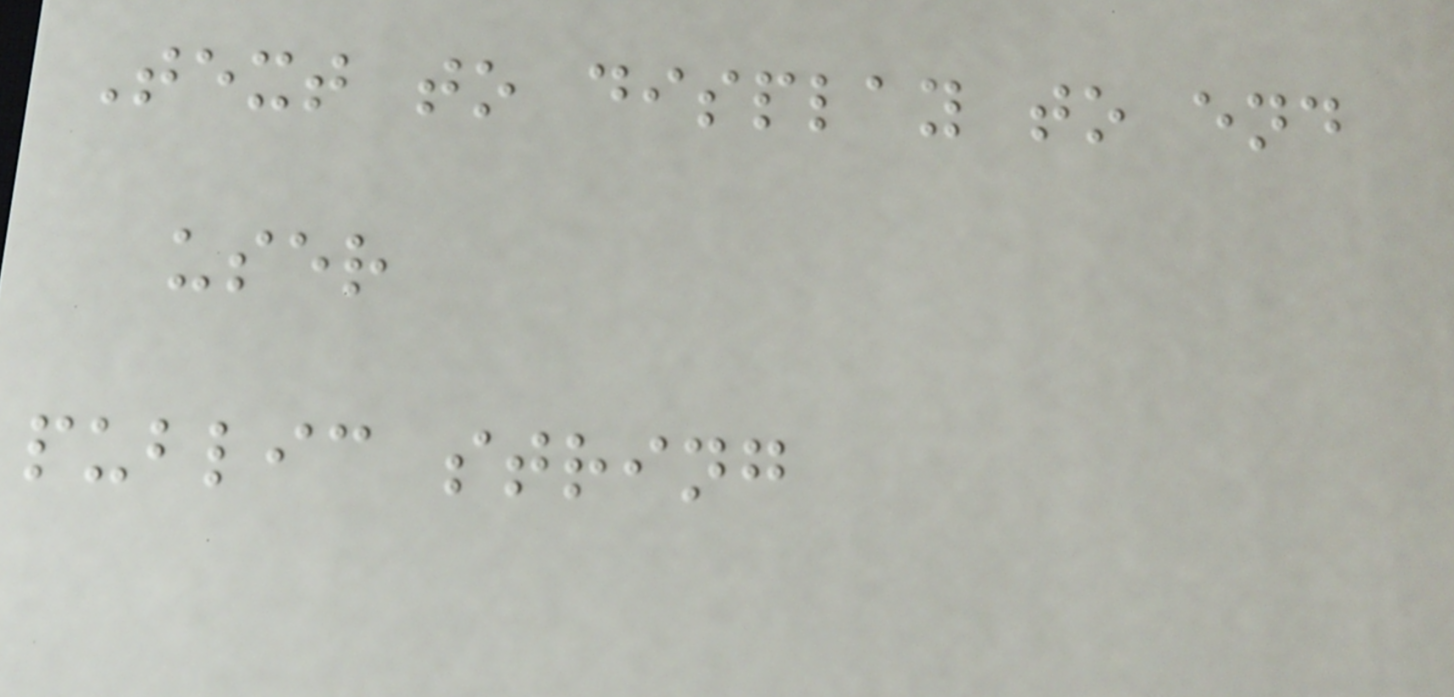Text to display to end
user
public string
